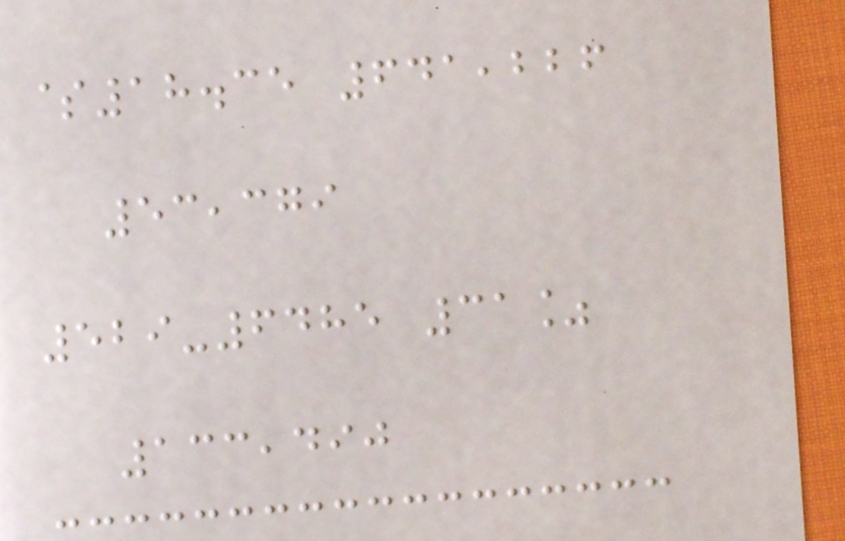$18.35 641,226
53,379
529-6485 31%
133,490
